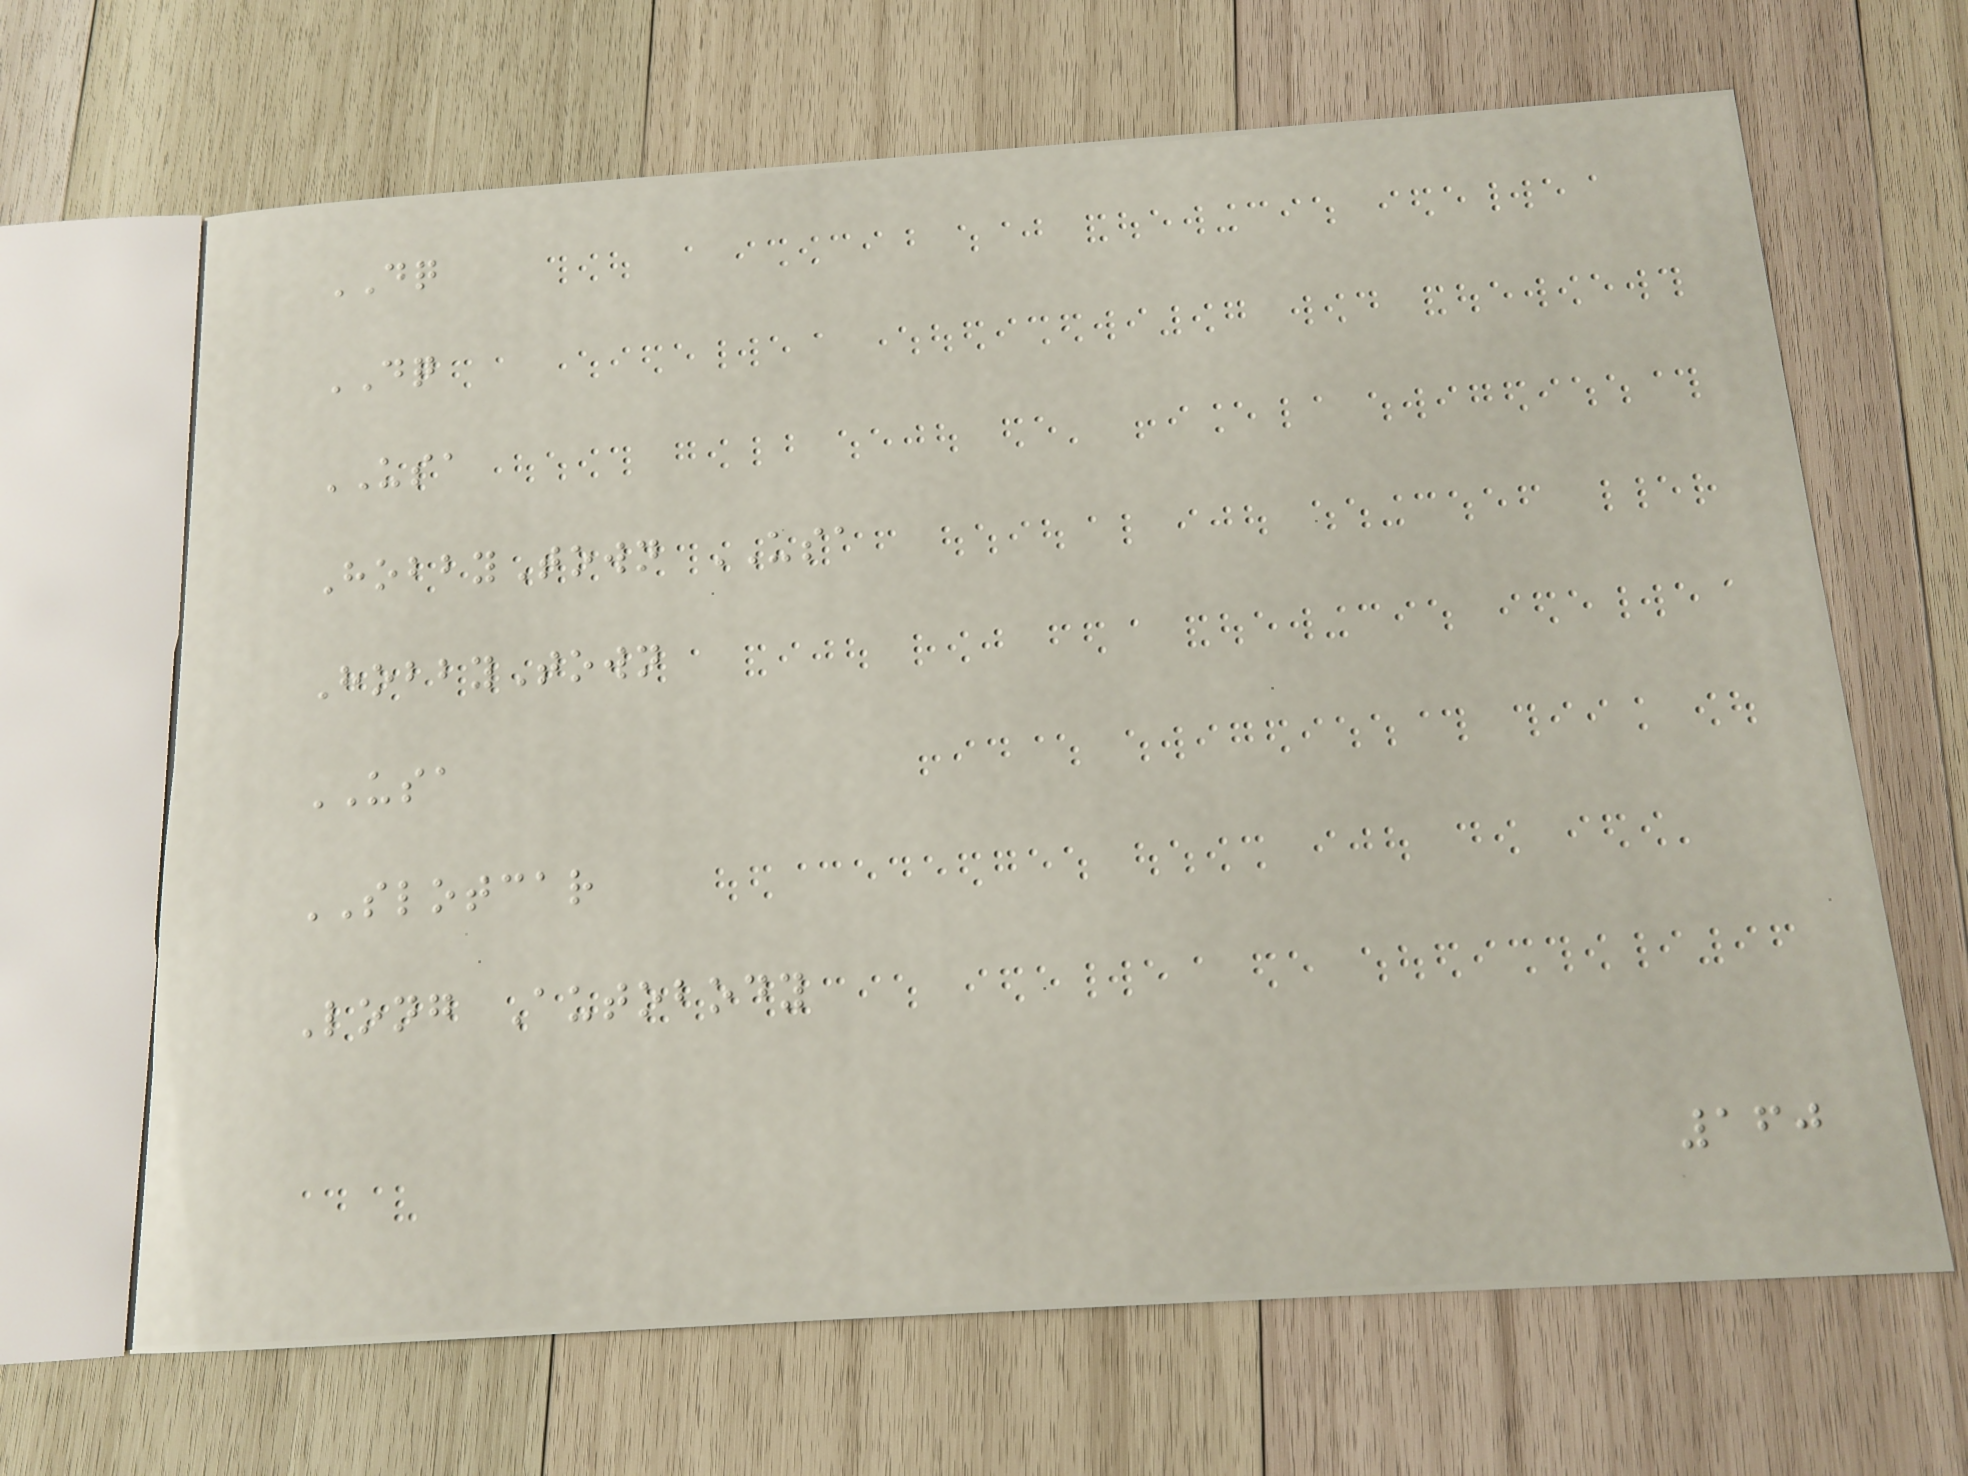DQ
DQ
USA
HobbyTown USA
HobbyTown
USA
SLOTCAR
Long Autobody
160
